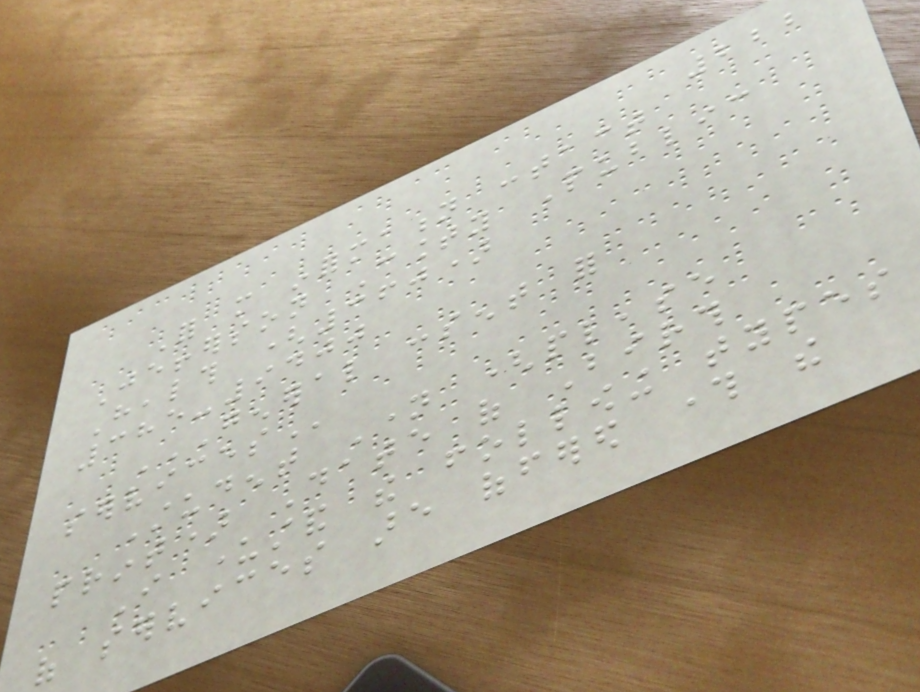222
For more information contact
Jefferson County Public
Health (360)
385-9400
GENERAL CONSENT FOR
SERVICES
Student Name (please
print) Date of Birth
I understand the following types
of services are offered through the
